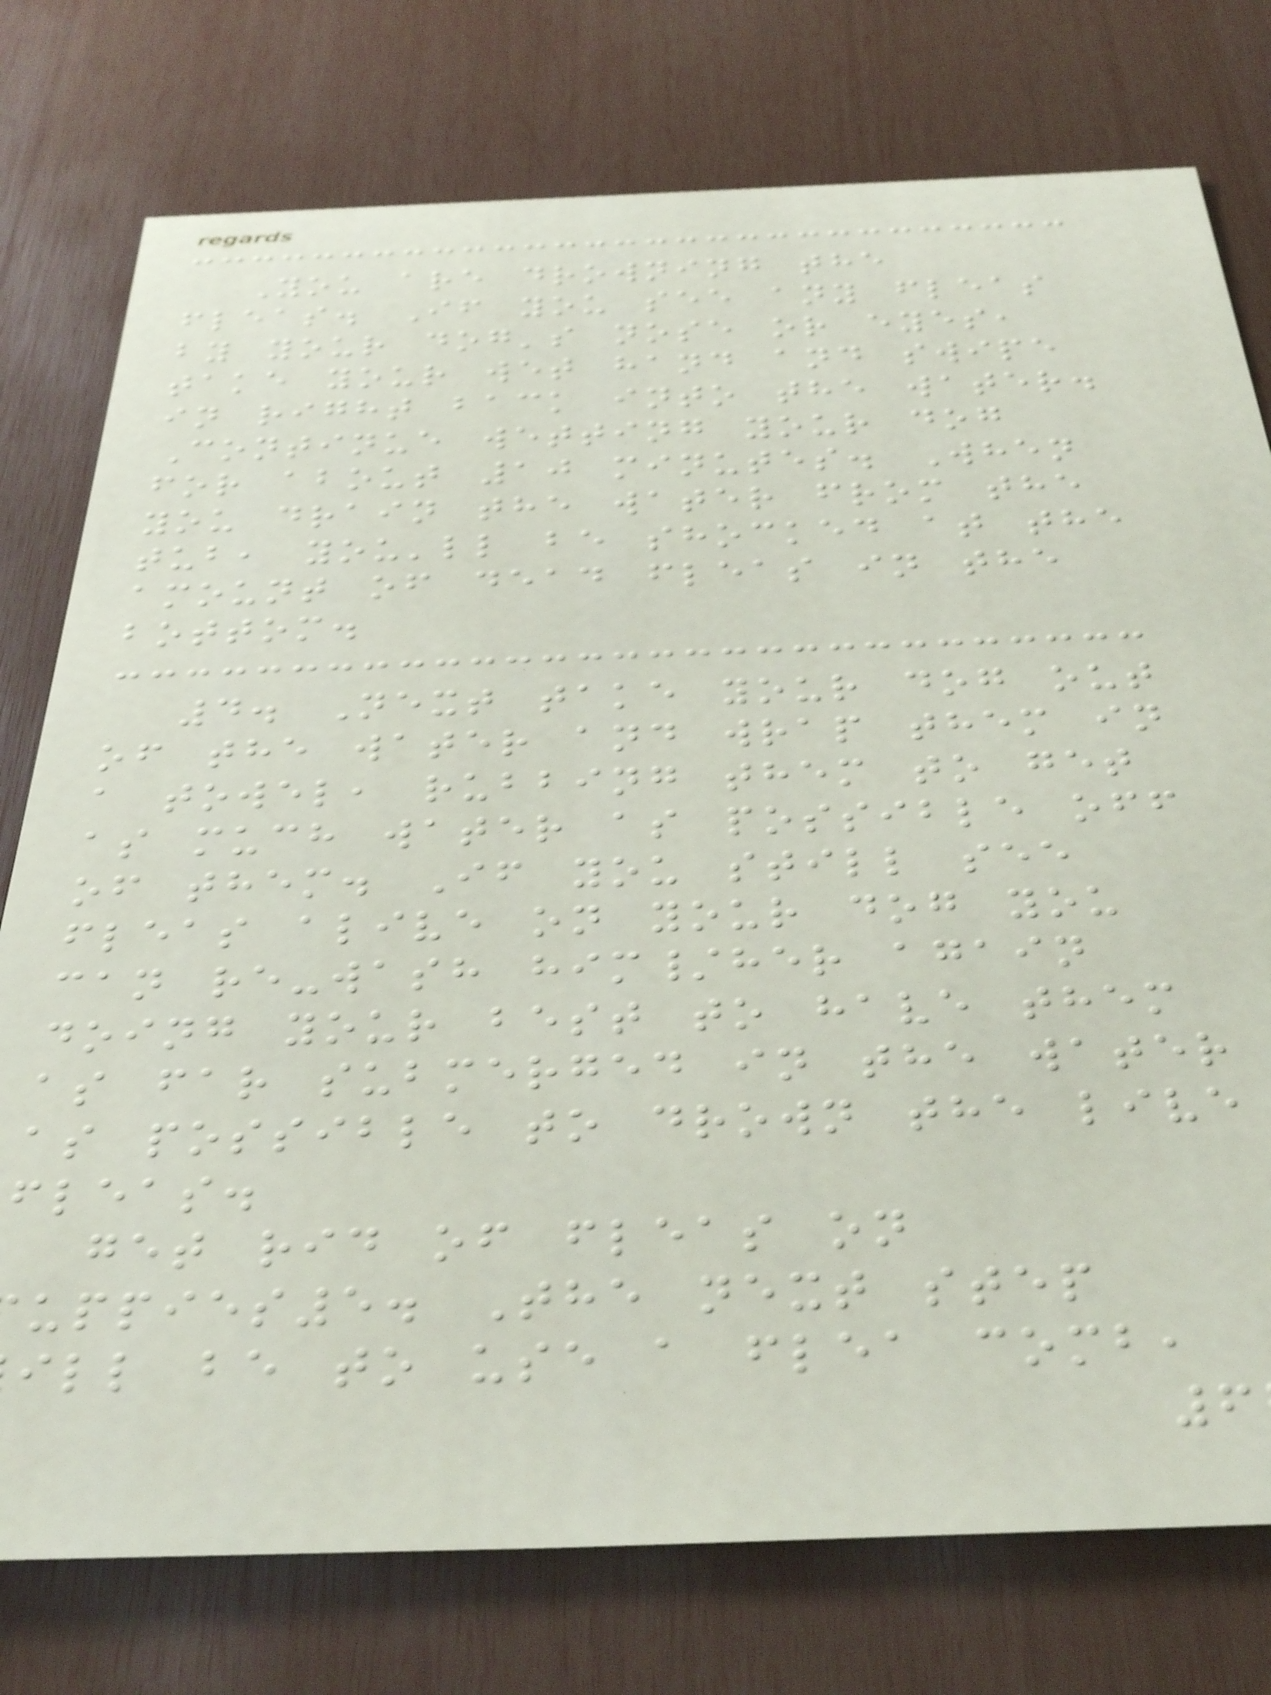You are drowning the
fleas. If you see any fleas
by your dog's nose or eyes,
take your wet hand and swipe
in right back into the water.
Continue wetting your dog
for about 10 minutes. When
you drain the water from the
tub, you'll be shocked at the
amount of dead fleas in the
bottom.
4. Next take your dog out
of the water and wrap them in
a towel, rubbing them to get
as much water as possible off
of them. If you still see
fleas alive on your dog you
can re-wash him/her again
doing your best to have them
as far submerged in the water
as possible to drown the live
fleas.
get rid of fleas on
uppies5. The next step
ill be to use a flea comb,
